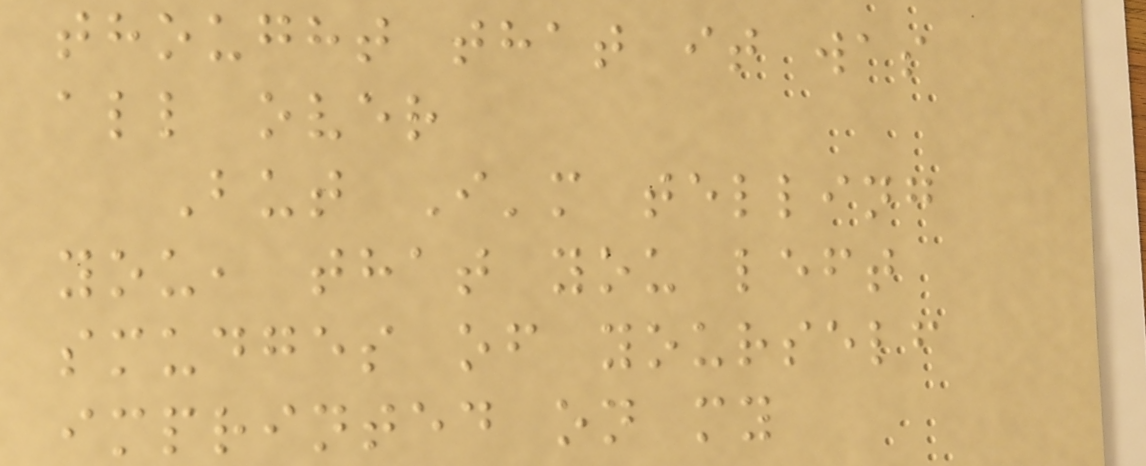thought that it was
all over
But I'm telling
you, that you left
smudges of yourself
imprinted on my
